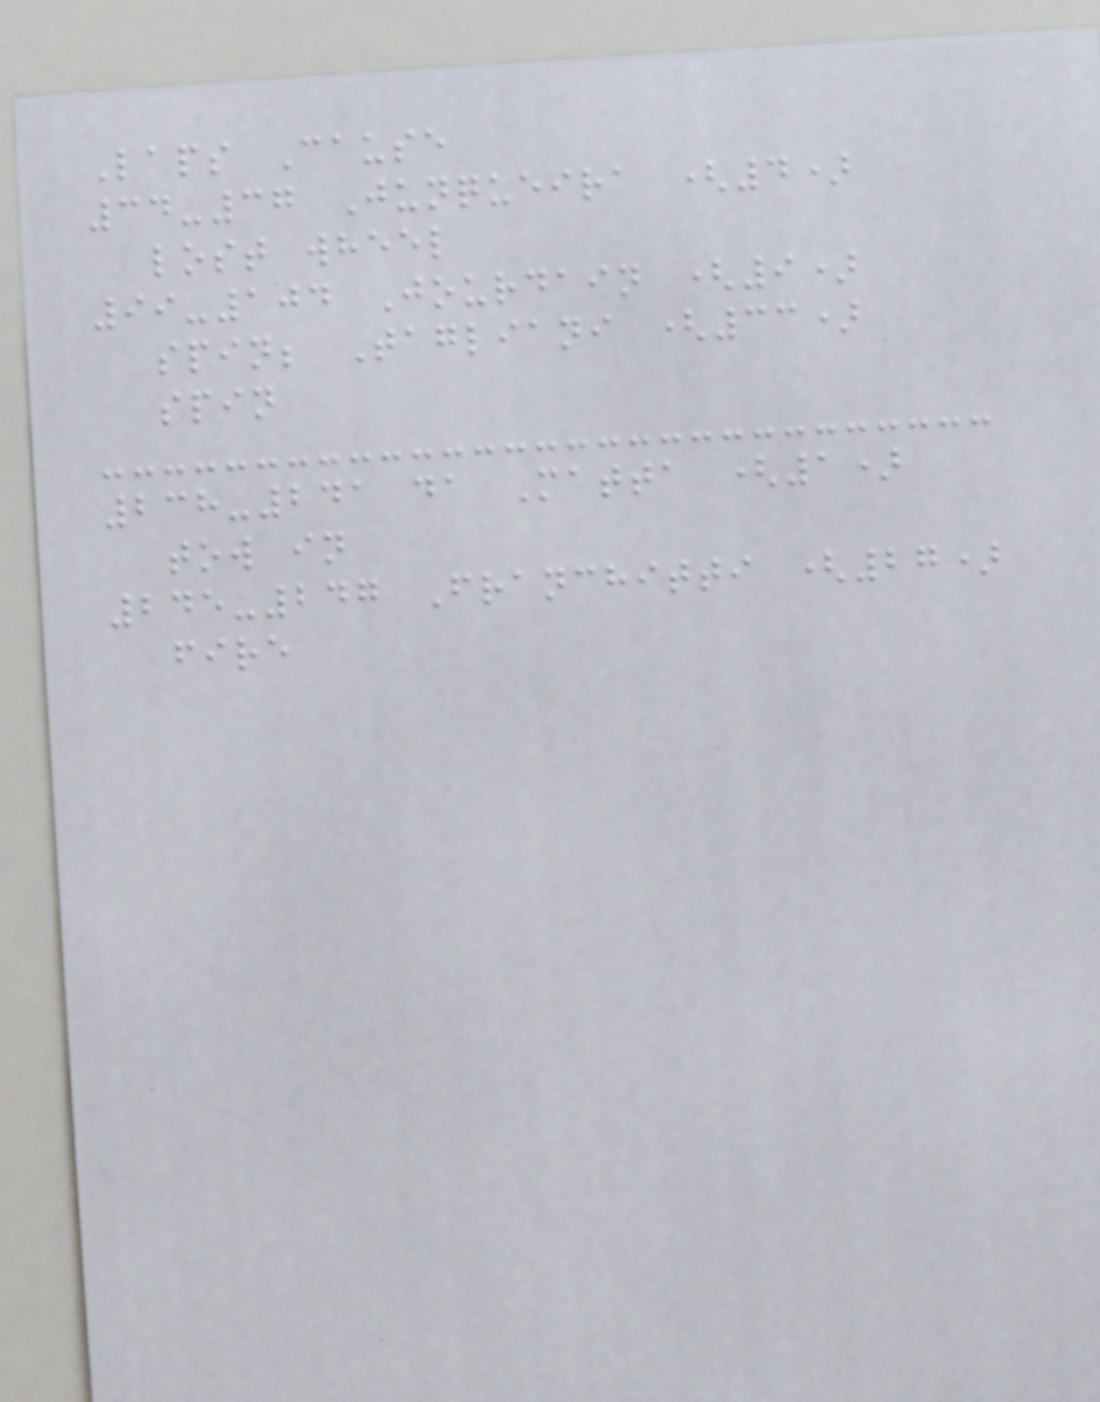Laps Cause
34-37 Junqueira (4)
lost wheel
99-104 Jourdain (9)
spin; Tagliani (33)
spin
238-241 da Matta (1)
tow in
245-247 Franchitti (27)
fire
